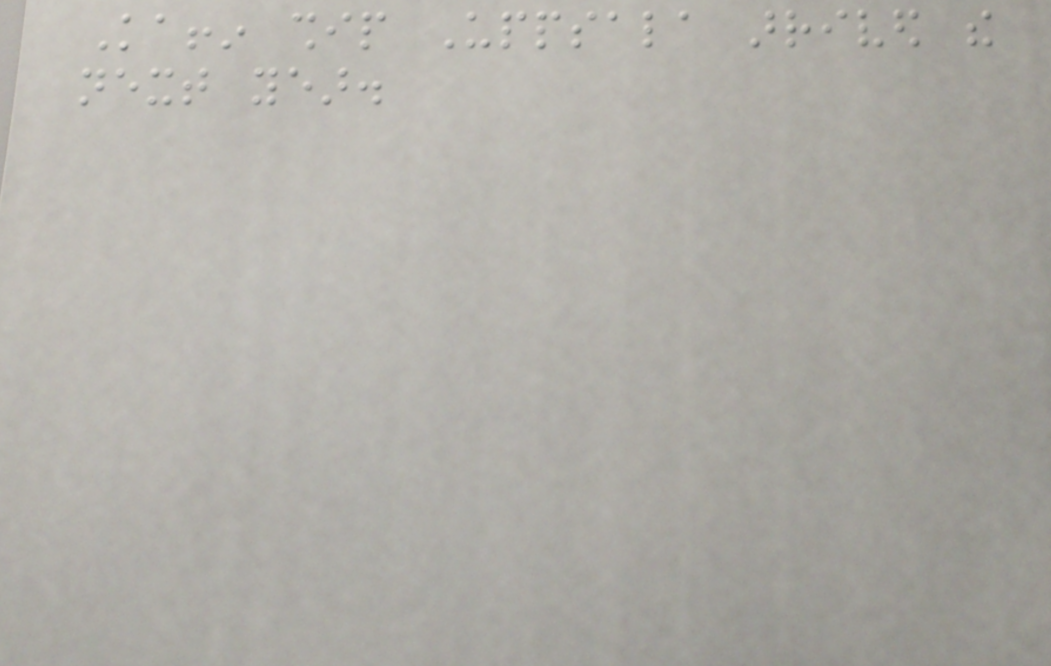Kaffin ship Uppsala arrived the
next year.
